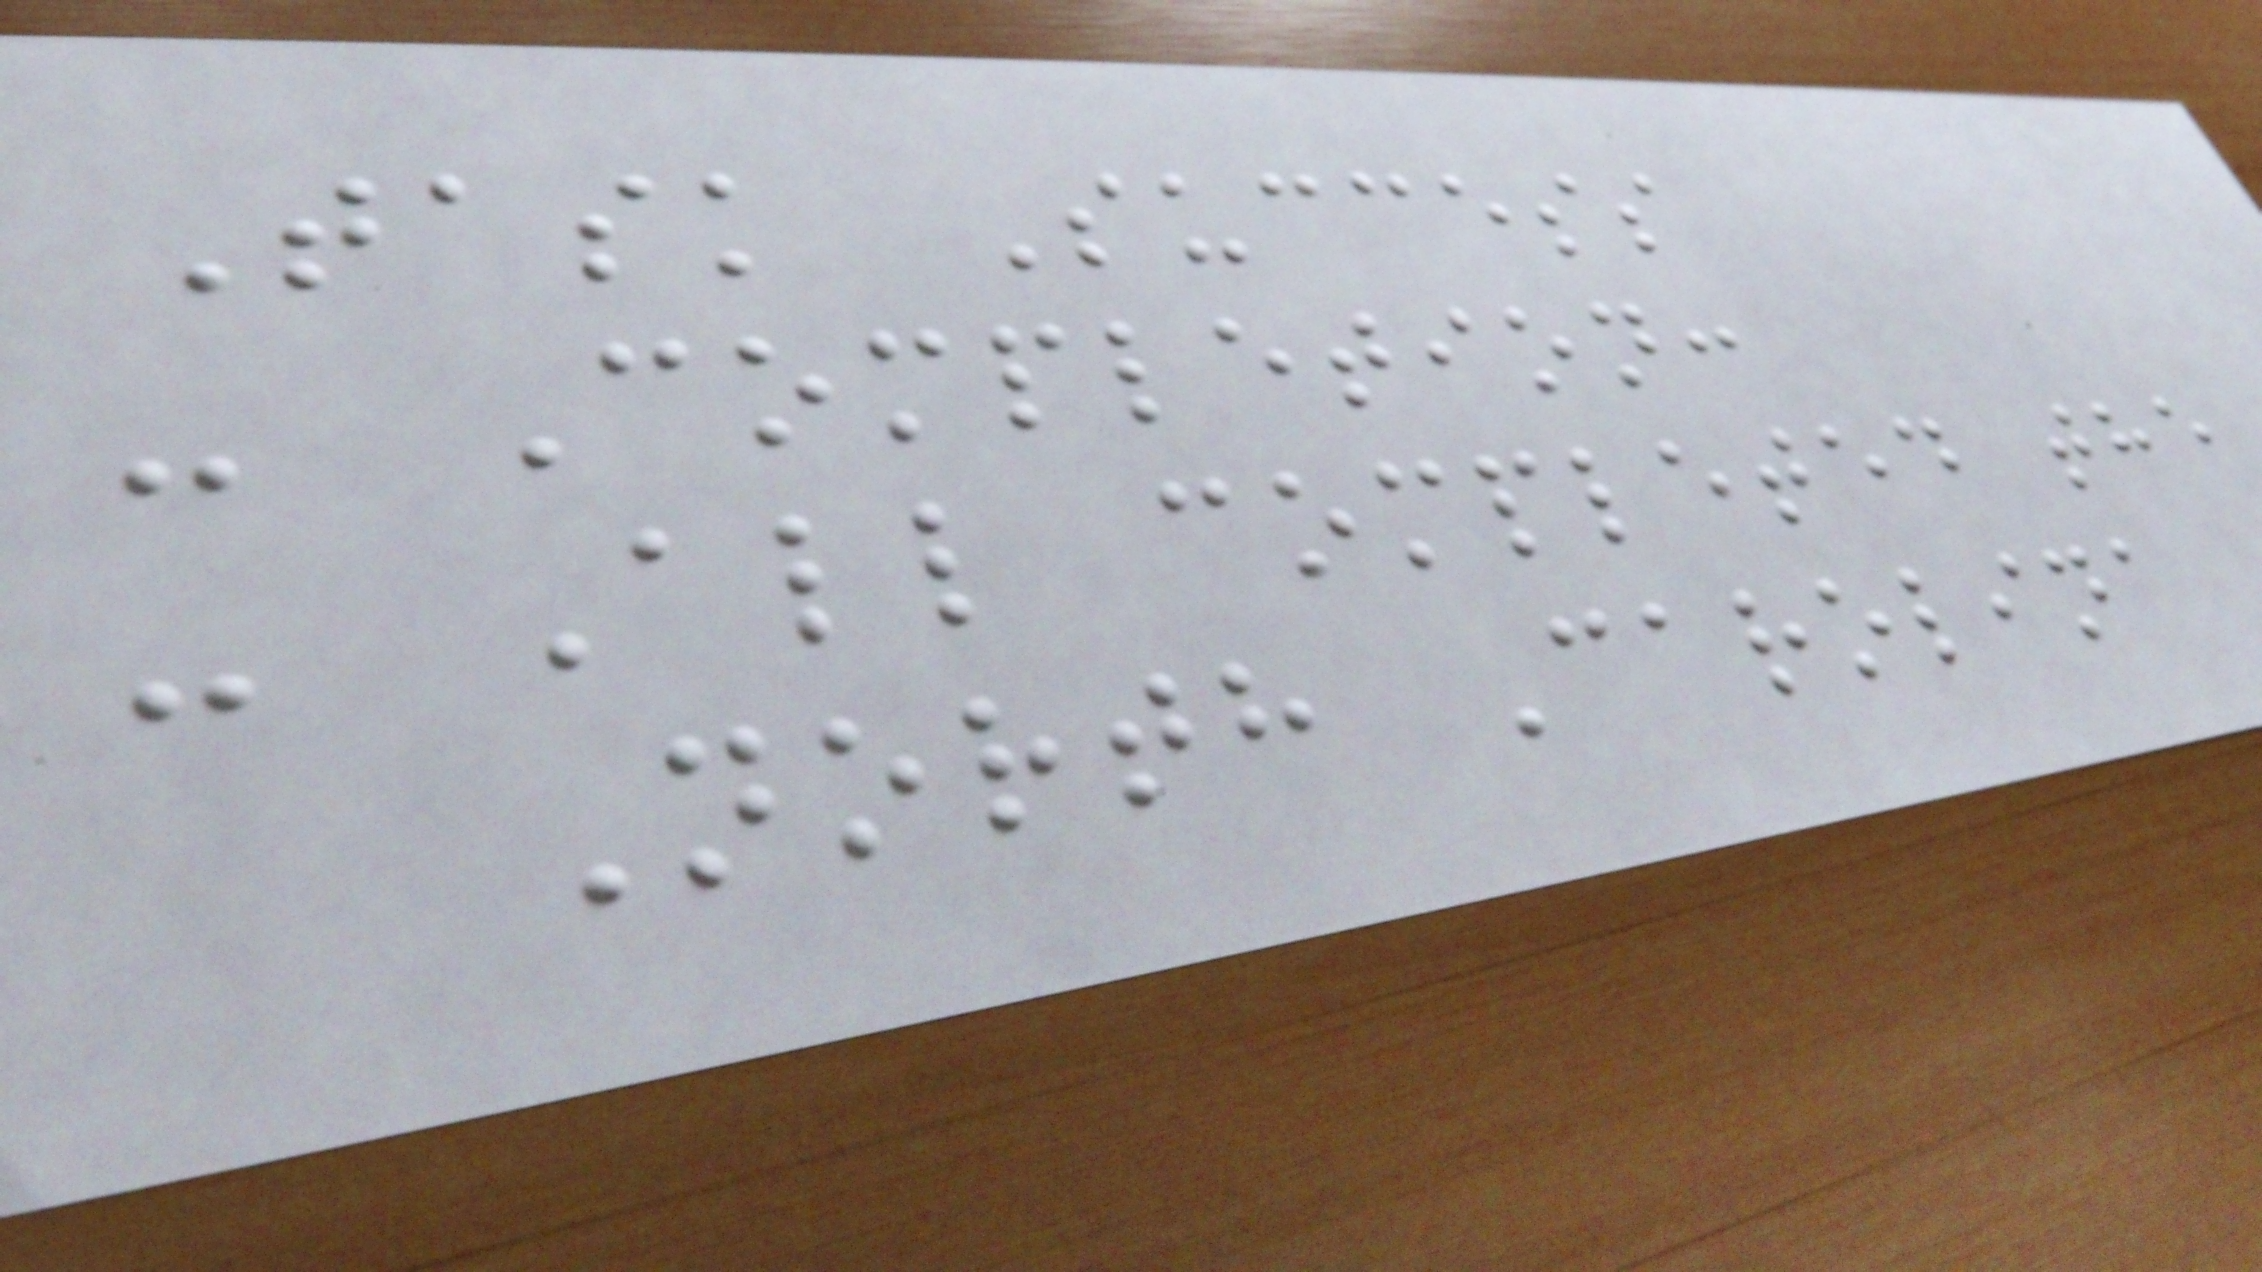Task Success
- Completion:
- All completed the
North Carolina
